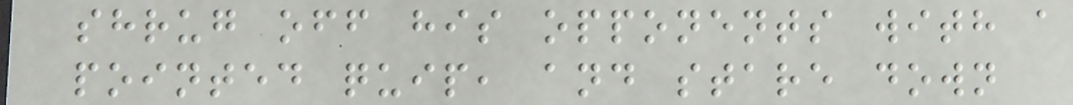shrug off his opponents with a
pointed quip, and stare down
